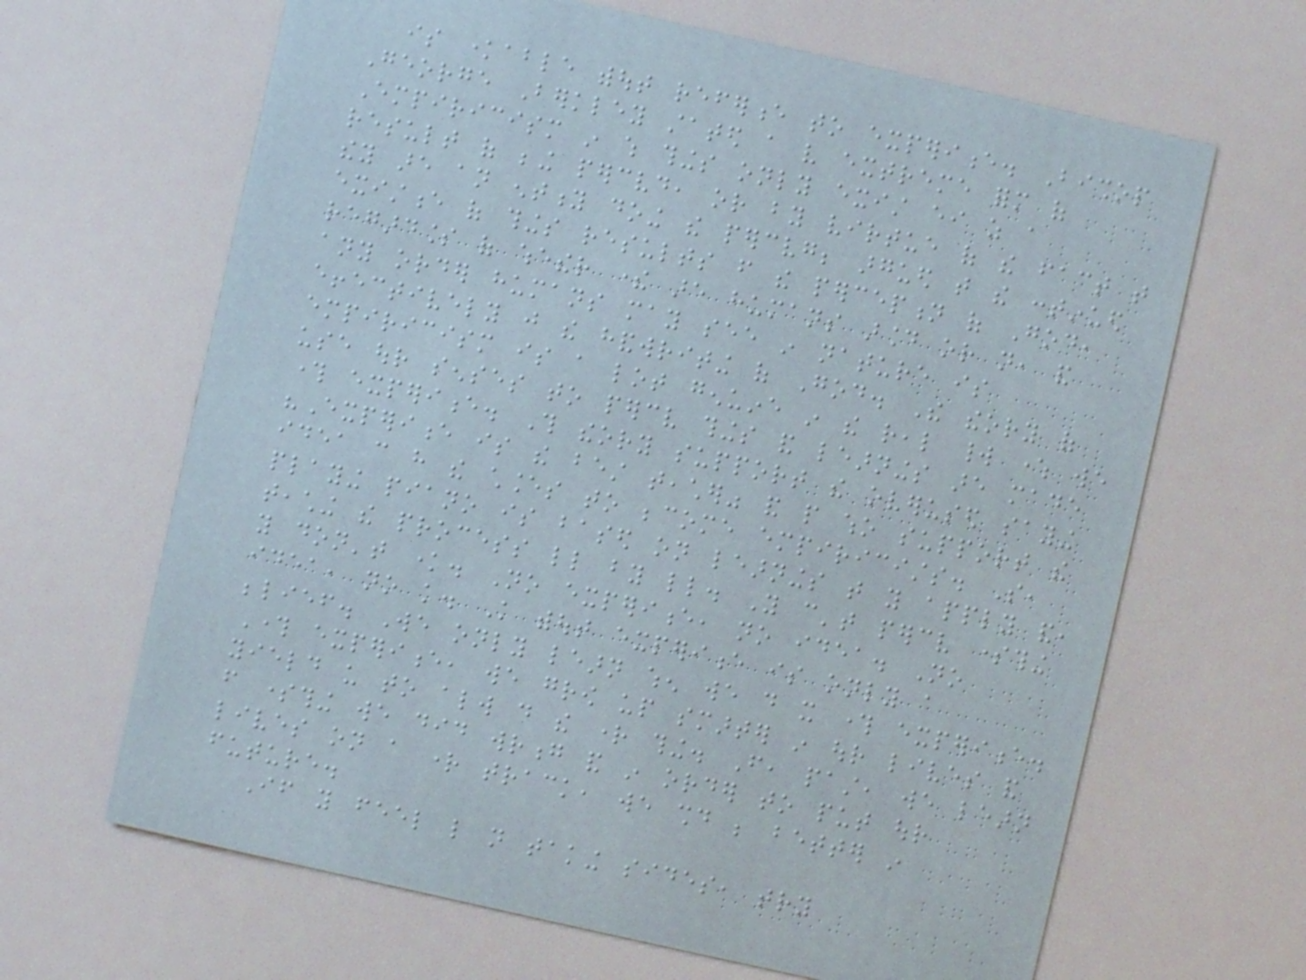is knowable without reference to experience. Bishop
George Berkley stated a very extreme form of
Empiricism in which things only exist either as a
result of being perceived, or by virtue of the fact that
they are an entity doing the perceiving; argued that the continued
existence of things results from the perception of God,
regardless of whether there are humans around or not, and
any order humans may see in nature is
effectively just the handwriting of God. The theory of
empiricism is a lot genuine in the real world where we
use our senses to perceive things and learnings are made
through experience. This theory support the overused saying
"Experience is the best teacher" and people who support the
idea can have the chances to become empiricists. So,
playing piano is based on learnings that you apply and,
teaching the process little by little. You can't perceive something
you don't know. No experience, no idea. No
idea, no knowledge. Knowledge without experience is only a
belief. We only learn when we do it through experience.
Through experience, we grow up smarter in our lives and
yield us to always do the right thing. From, past, we learn
from something we did wrong and in order to put our
lives on a right track, we should be better in
future.
If you feel like not taking sides, try
